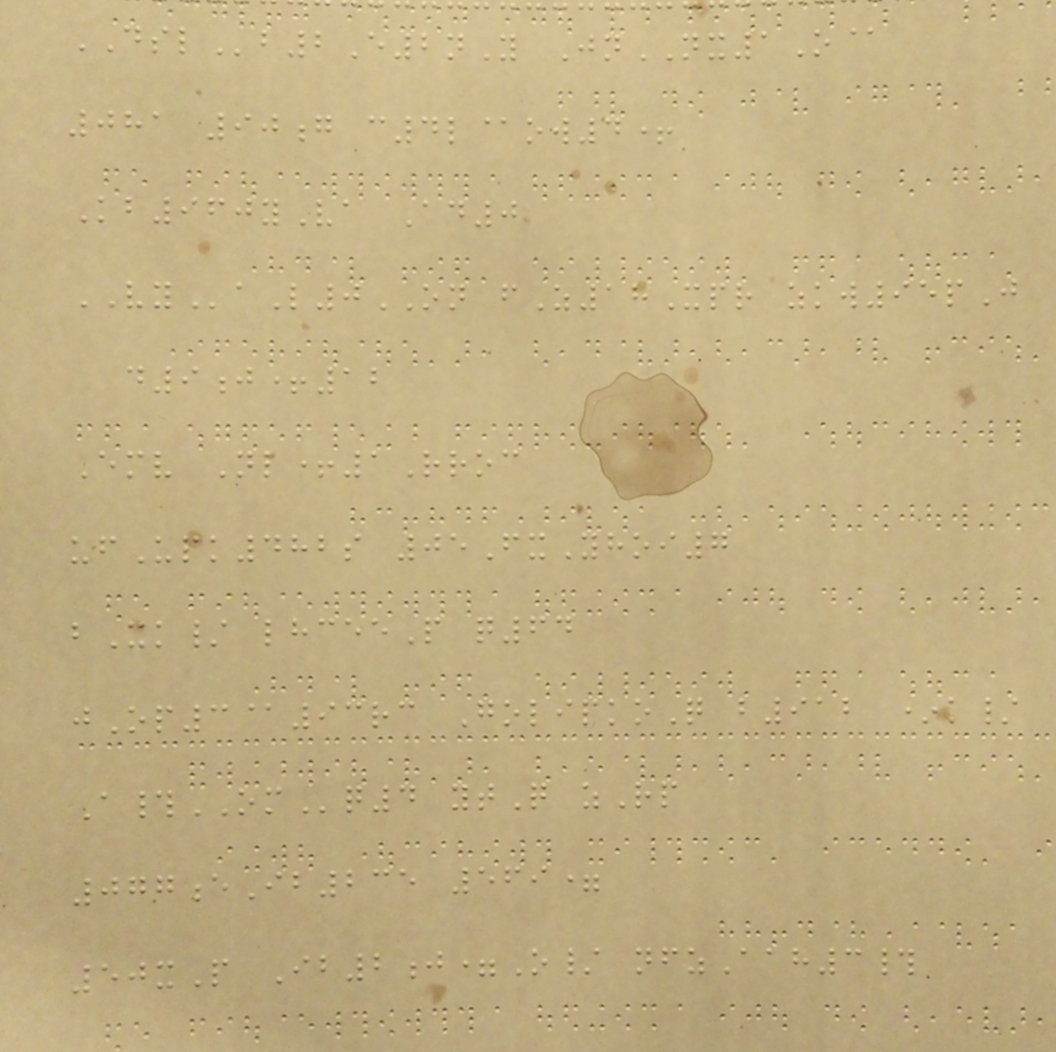DSLb2E2nY JnNX1O@
081 90g c4l@ow4+
Kb960yVa Ad0
VYaL0ON fZ18Xpr zkw95pJ
d9j+12
Emv Nl+1Rroc
ufUpk482s 05FxYhoi7
bXk/ lhceeP q64
jOp3@93rc GolipkoQ b912 *k/
A#OMq4 ytQ zRp
077eIb235 569=
50xP Ib2j=O/ nfzAah3#
